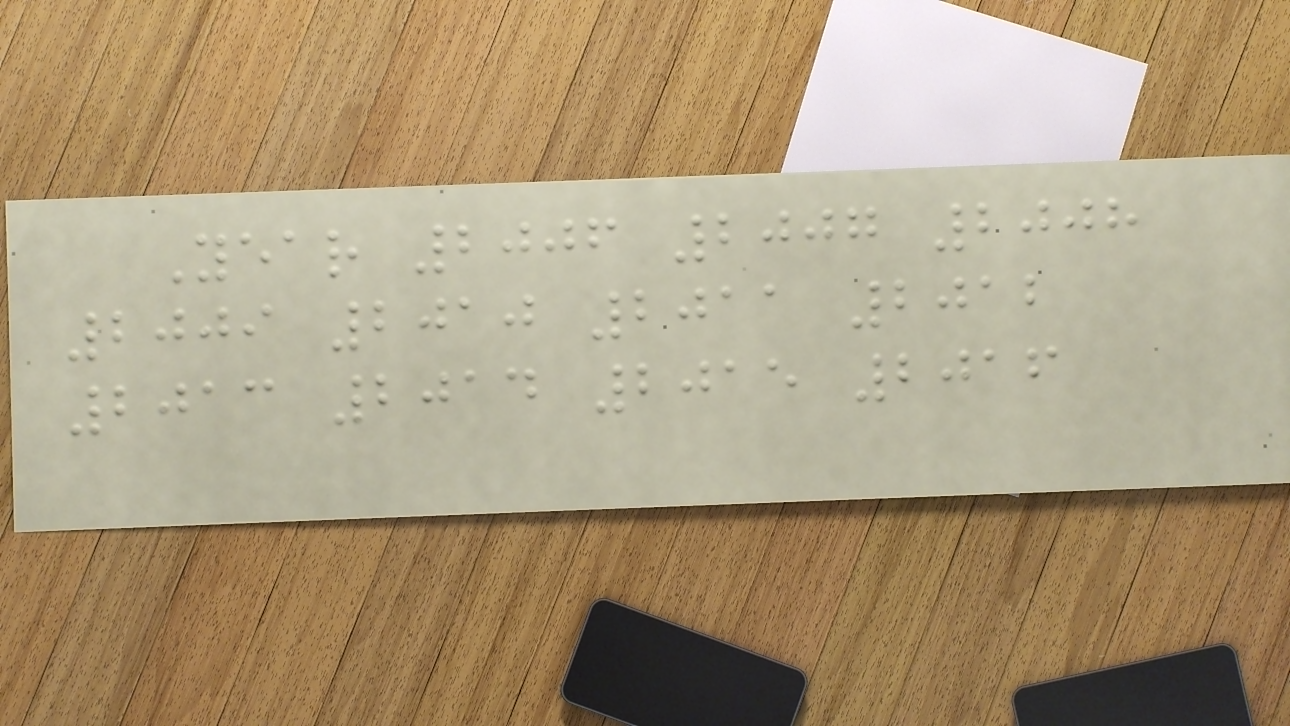Year 2006 2007 2008
2009 2010 2011 2012
2013 2014 2015 2016
